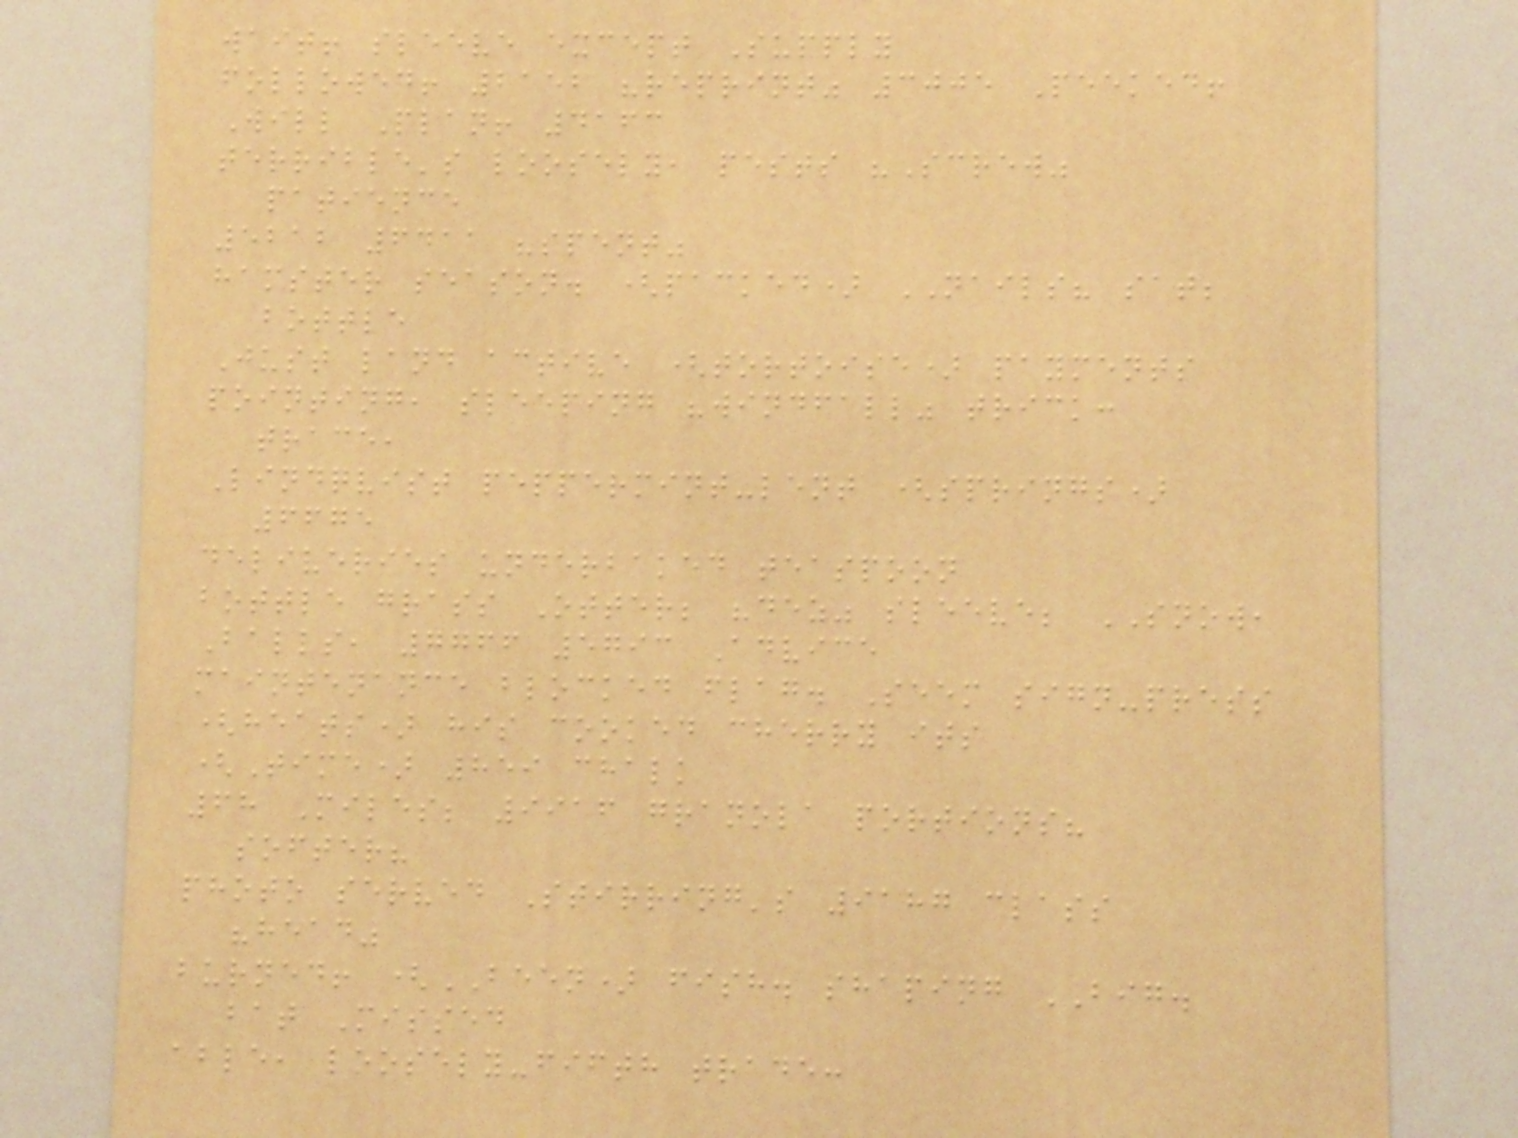wait! sleeve except Supply
followed! 2152 "reprint" 3005 Peeked!
Will Plan! 4163
terrible's loosely, pests "Screw"
patience
5212 6411 "spent"
hamster season. (packed) NAILS? sat;
bottle
Just land active (tortoise) payments
pointing, sleeping "windfall" trick:
trace,
Lindqvist peppermint-lent (springs)
6675
deliveries underbaked teaspoon
bottle grass Otter; "dez" sleeve; SNOW,
Balls, 7766 5793 Advice
maintenance blocked flag. Seem sign-press
(heats) his cooked cherry its
(Time) 859 chalk
68 Miles; 9916 granola portions?
softer?
photo served Stirring's 9187 class
"head"
burned! (BEEN) fish. shaping BIG.
bat Missed
able, loosely-fifth trade:
